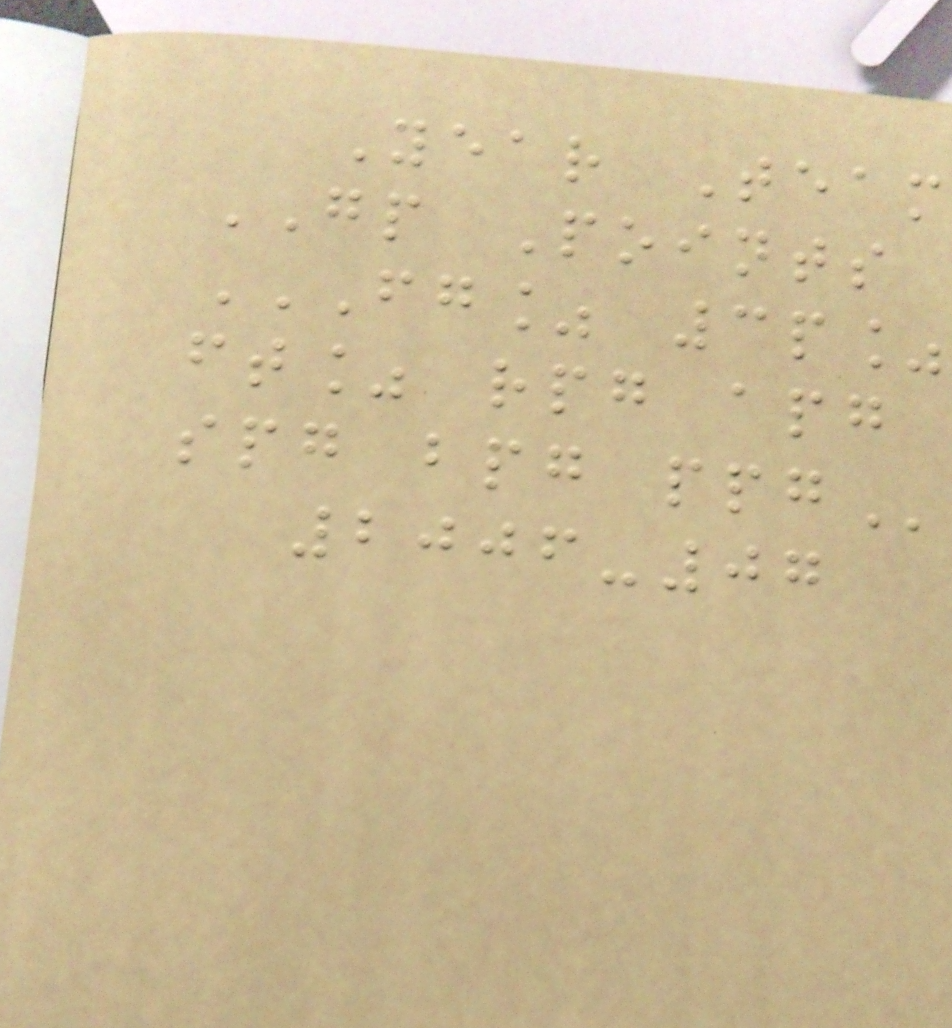Year Team
GP Points
FG% 3P%
FT% RPG APG
SPG BPG PPG
2006-07
